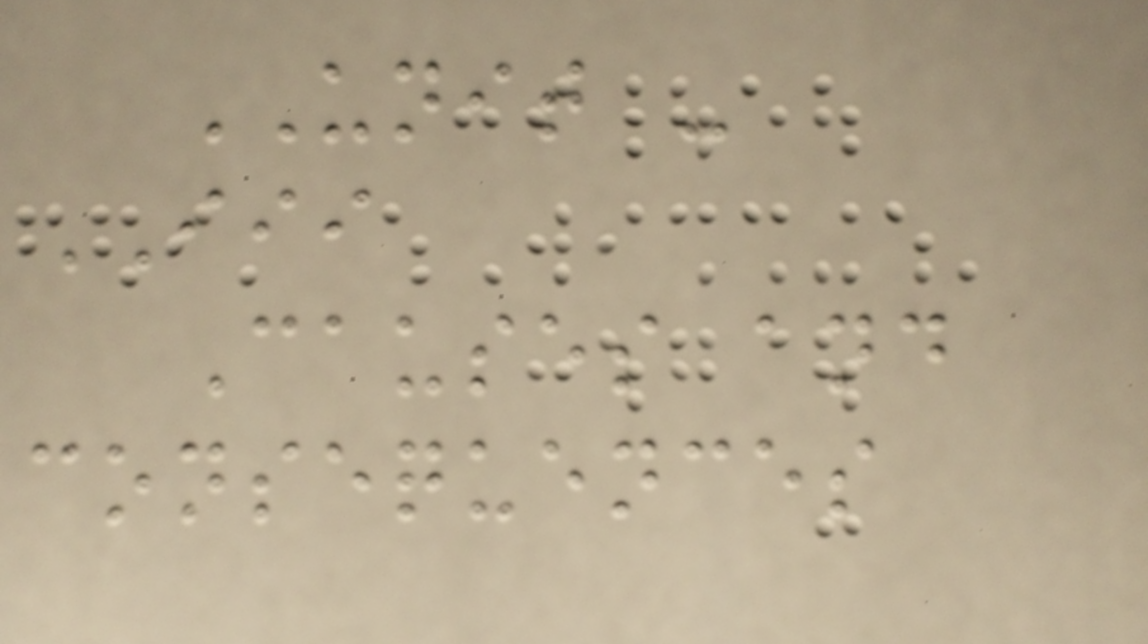UNIT -
III
Causes and
consequences
